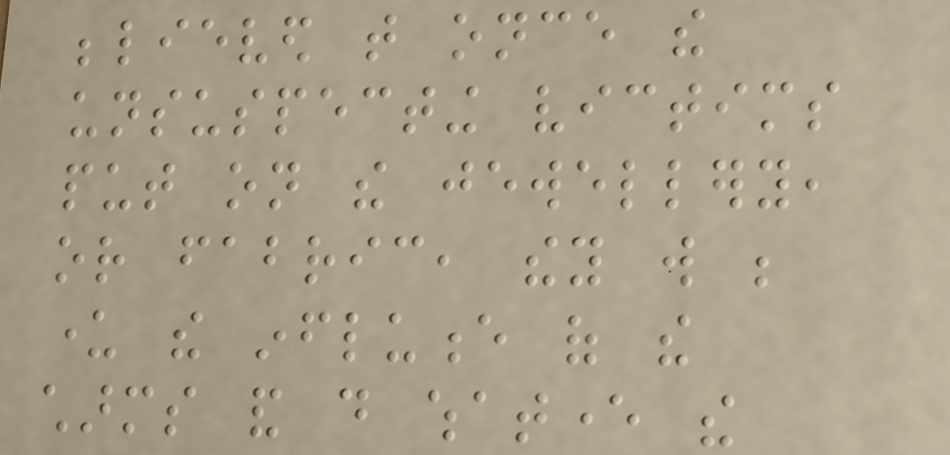believed that once the
unsuspecting victims
put on the jewellery,
or fabric, they will be
under the influence of the
charms and do whatever the
